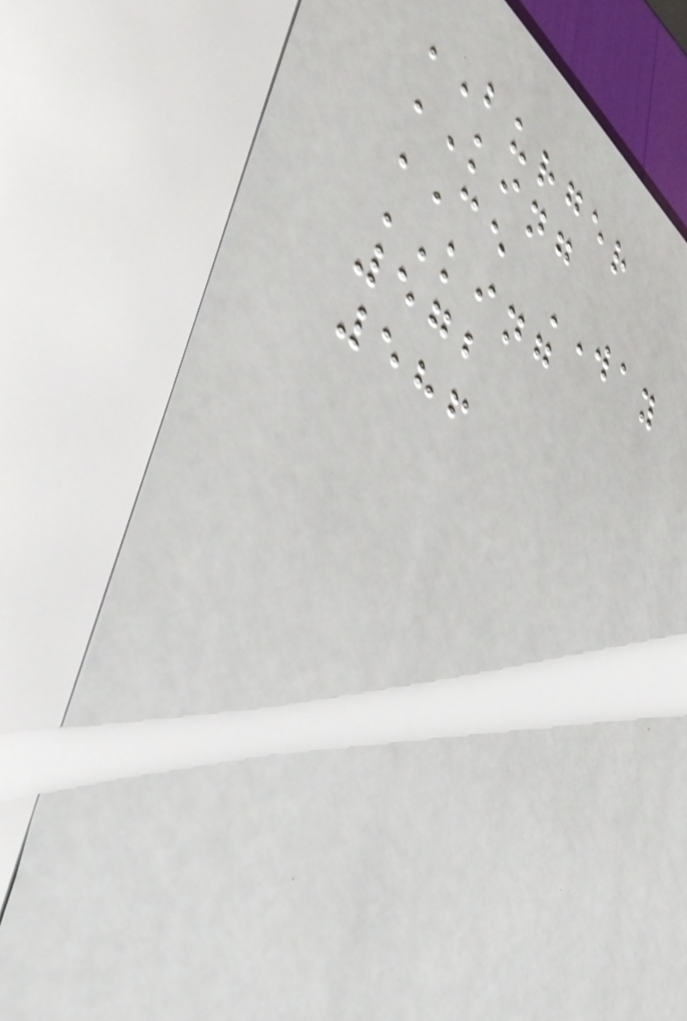BURGER
KING
CE WAY
KING
572
586
